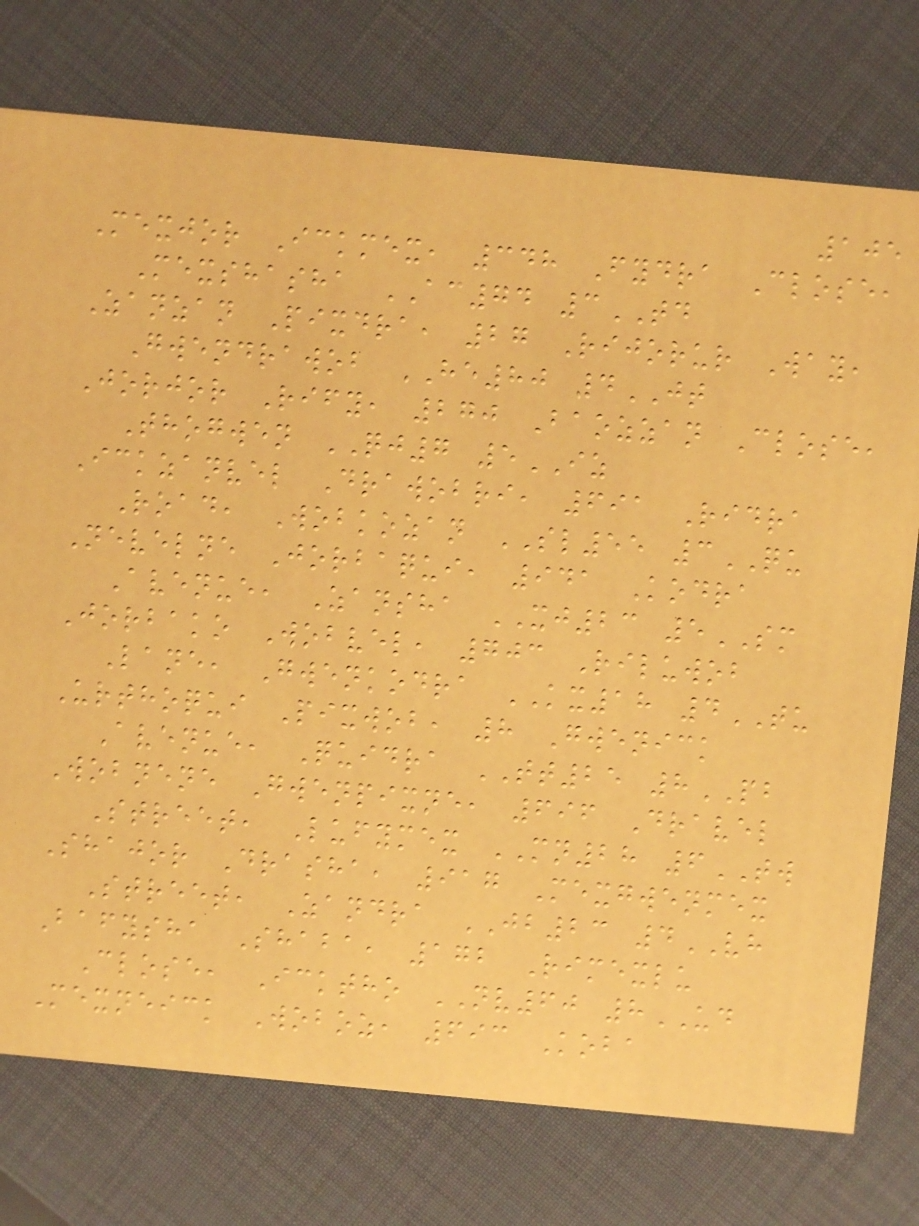105
Mexjor Ickmex, 348 Fydra Close,
Mexshasha AC74 3TD
Zanzan Pixdra, 27 Rijorur Way,
Gwendrawob HE80 4JT
Jorjor Rify, 270 Baozzan Close,
Thogwen QJ7 5IZ
Ickzanvel Drawobri, 691 Ridra
Road, Wobkozan SL55 3QU
Nevelne Jorbaqui, 941 Kodra
Avenue, Zansha XJ23 5SM
Jorbako Wobvel, 703 Riluwob
Lane, Gwenkodra KX18 4TU
Urthoqui Pixwob, 8 Gwenick
Avenue, Quidra TT25 8PB
Wobnene Gwenpixne, 696 Dravel
Street, Lufymex MN28 6TW
Shajor Drasha, 917 Mexgwenmex
Street, Zandra JB23 4VH
Bafysha Shaba, 172 Rimexlu
Close, Icktho NV60 8UD
Mexneick Woboz, 693 Koba
